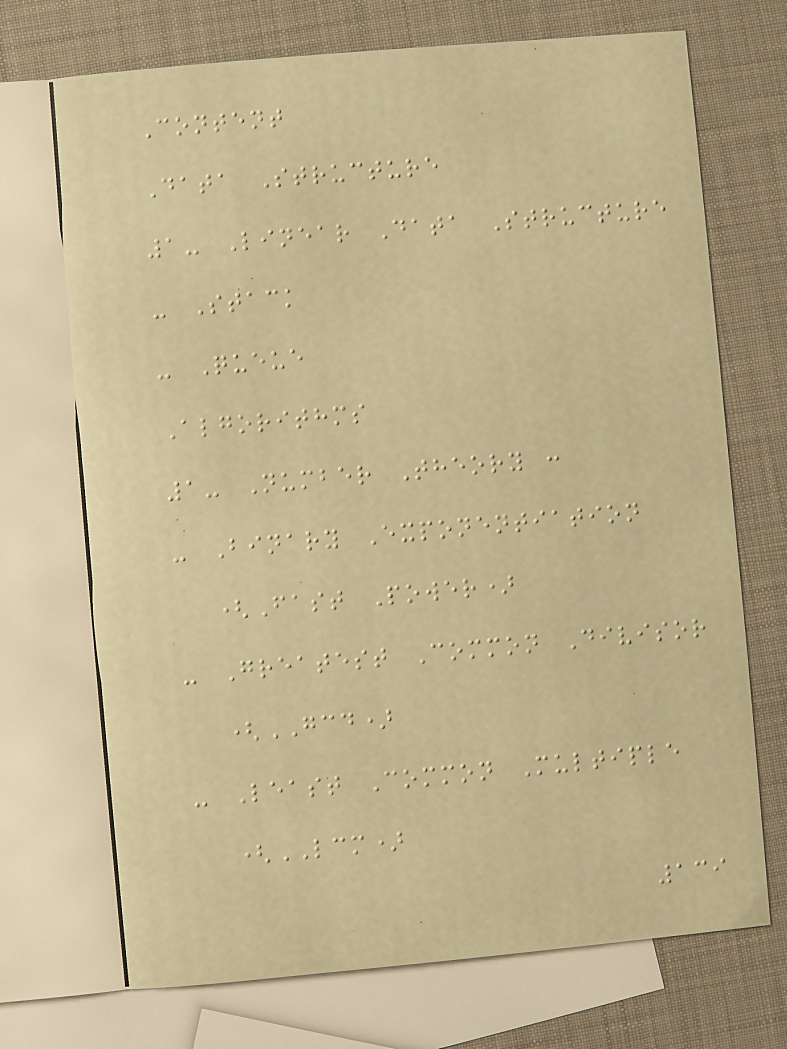Content
Data Structure
1- Linear Data Structure
- Stack
- Queue
Algorithms
1- Number Theory :
- Binary Exponentiation
(Fast Power)
- Greatest Common Divisor
(GCD)
- Least Common Multiple
(LCM)
139
